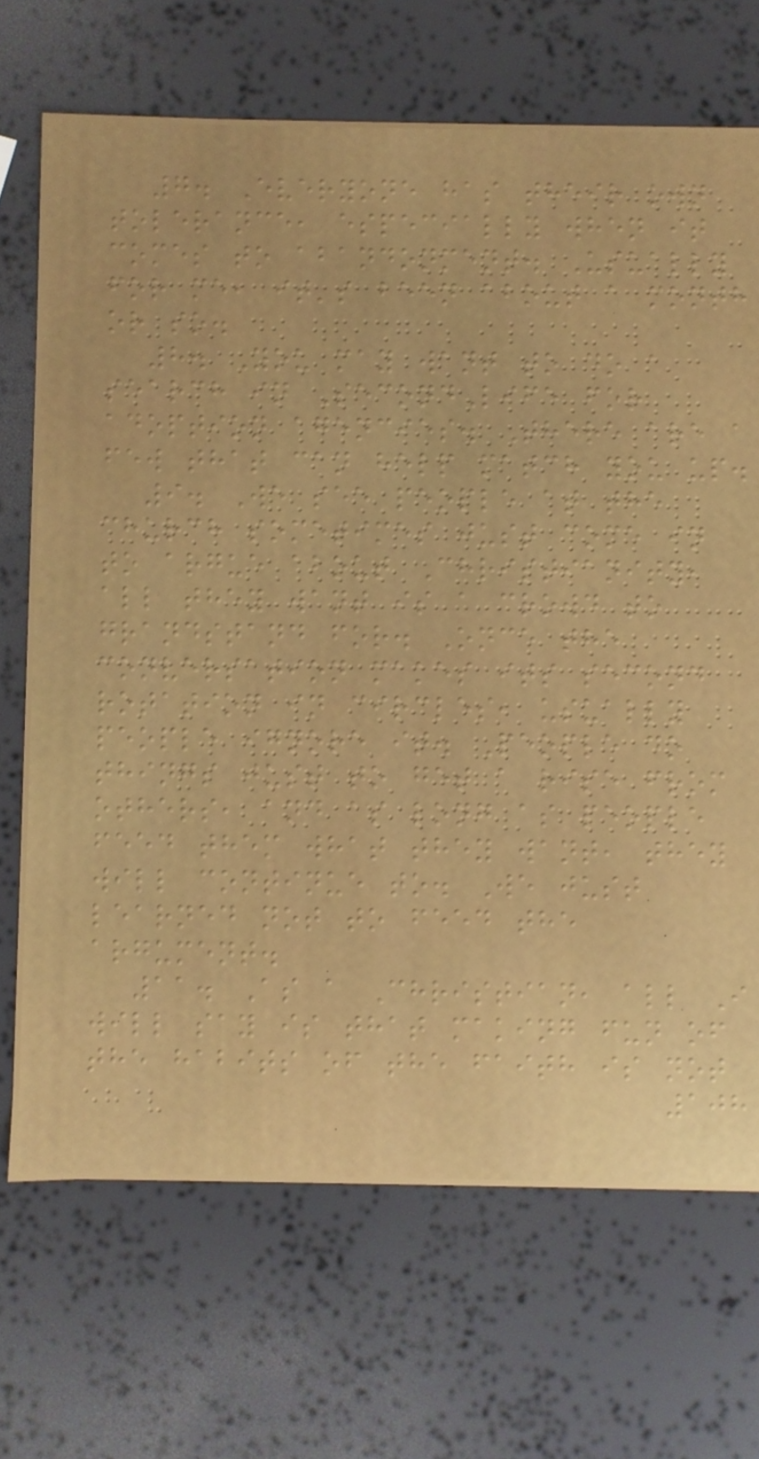7. Everyone has their own
tolerance, especially when it
comes to abandonment. Usually
for me, it's been about a month
or so.
8. You may want to do a
search in SecondLife for
adoption agencies. There are a
few that can help match you up.
9. We see people at the
church sometimes just come in
to argue about Christianity,
all they want is a crowd to
grandstand for. Once the
conversation makes its second
rotation in circles, usually
people ignore it. People do
things just to get a rise from
others, and as long as people
feed them what they want, they
will continue to. We just
learned not to feed the
argument.
11. As a Christian, all I
will say is that making fun of
the habits of the faith is not
108
